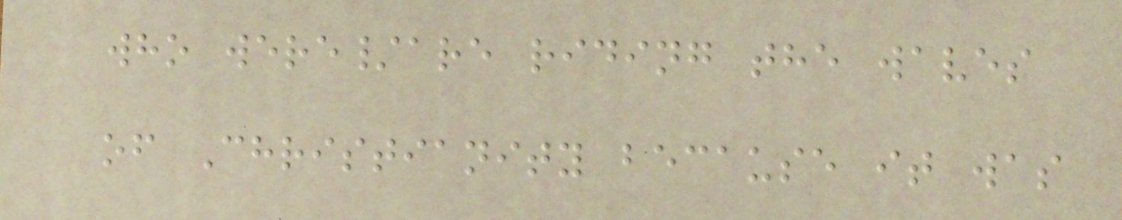who were/are riding the waves
of Christianity because it was
